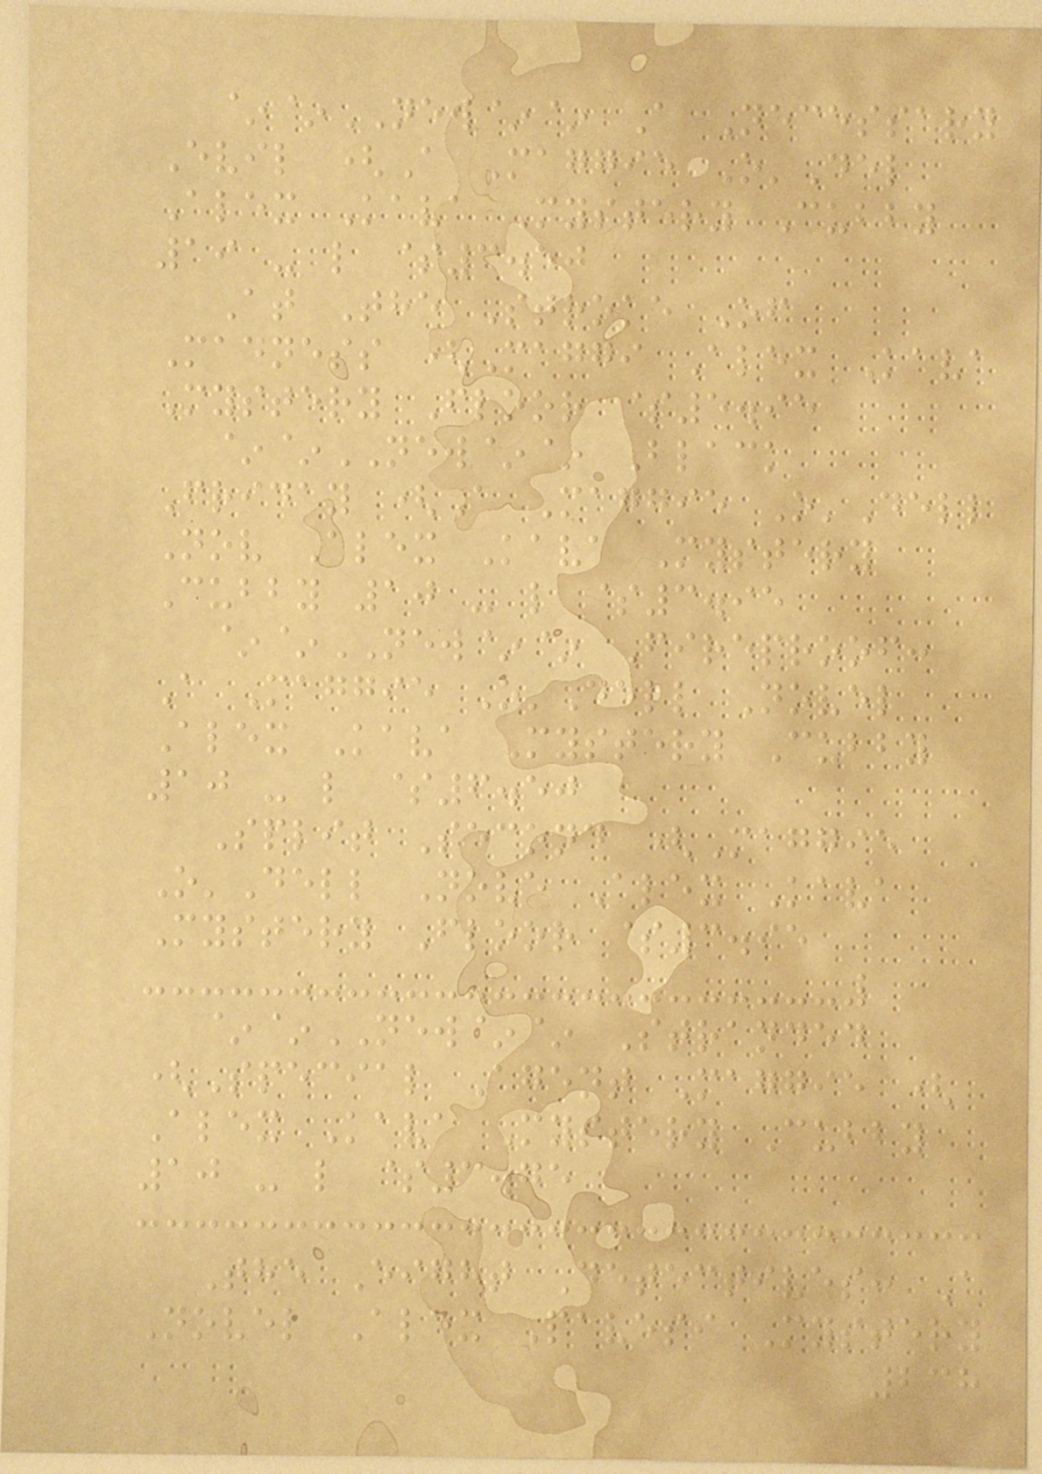~~NEW~~ A Necessary
Evil (A Maggie O'Del
Alex Kava Mystery Cubby
19 - l $3.50
At The Stroke Of
Madness (Maggi Alex Kava
Mystery Floor $5.95
~~NEW~~ Black
Friday (A Maggie O'Dell
Nov Alex Kava Mystery
Cubby 10 - l $3.95
~~NEW~~ Fireproof:
A Maggie O'Dell Novel
Alex Kava Mystery Cubby
10 - l $6.50
Split Second (Maggie
O'Dell Nove Alex Kava
Mystery Floor $3.95
~~NEW~~ Stranded
(Special Agent Maggie (
Alex Kava Mystery Cubby
10 - l $3.75
The Eight Detectives: A
Novel Alex Pavesi Mystery
238
